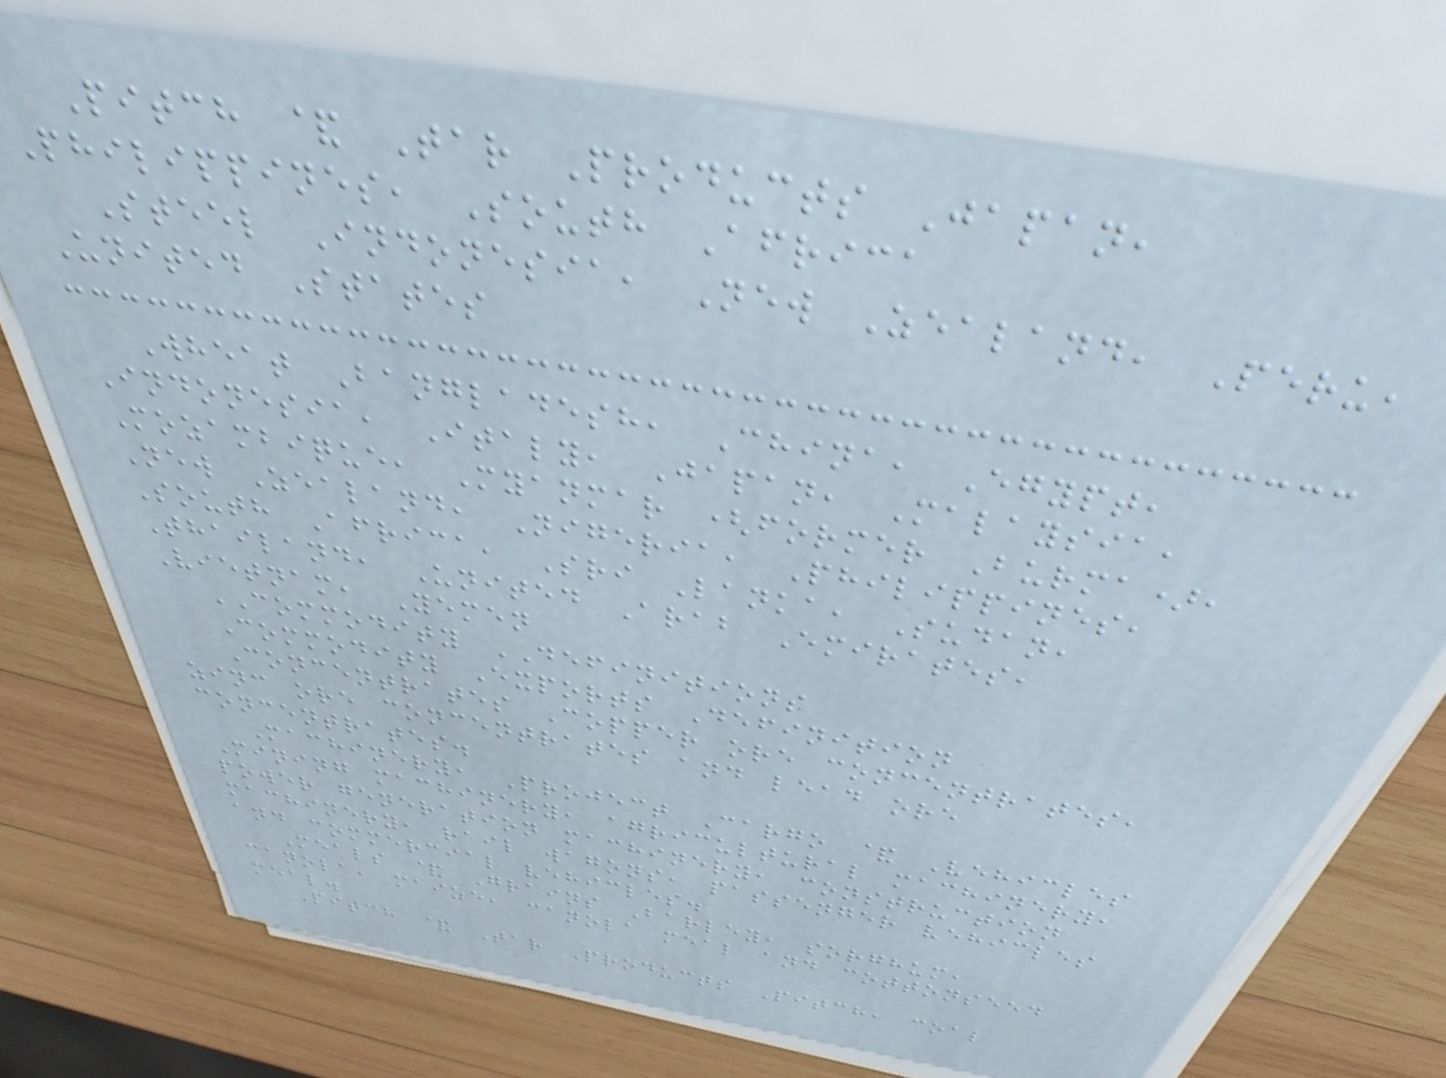Pitch & Tar Products Japan,
Philippines, South Africa
Steel Indonesia, New Zealand, Peru,
United States
Wheat Bangladesh, China, Egypt,
Indonesia, Italy, Japan, Malaysia,
Mozambique, Myanmar (former Burma),
New Zealand, Nigeria, Philippines,
South Africa, Sri Lanka, Sudan,
Thailand, United Arab Emirates,
Vietnam, Yemen
COMMODITY DEFINITIONS
Commodity Exports Definition
Concentrates Copper ore concentrates,
zinc ore concentrates and lead ore
concentrates.
Machinery, Project Cargo & Vehicles
Mining machinery, agricultural machinery,
power generation machinery, construction
machinery, rail wagons, passenger vehicles
and commercial vehicles.
Meals & Grains Barley, sorghum,
canola, maize, canola meal and cottonseed
meal.
Pitch & Tar Products Pitch, coal
